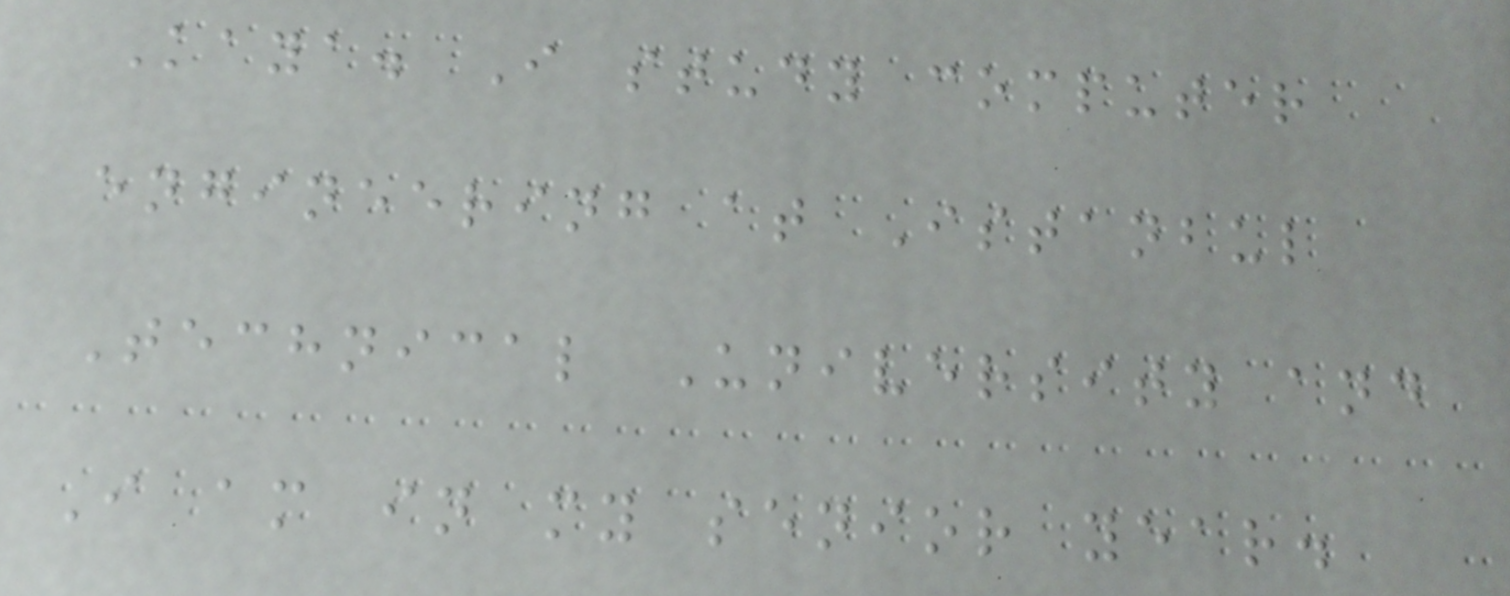Kaya. I study computer
engineering at Istanbul
Technical University and
I am in my senior year.
